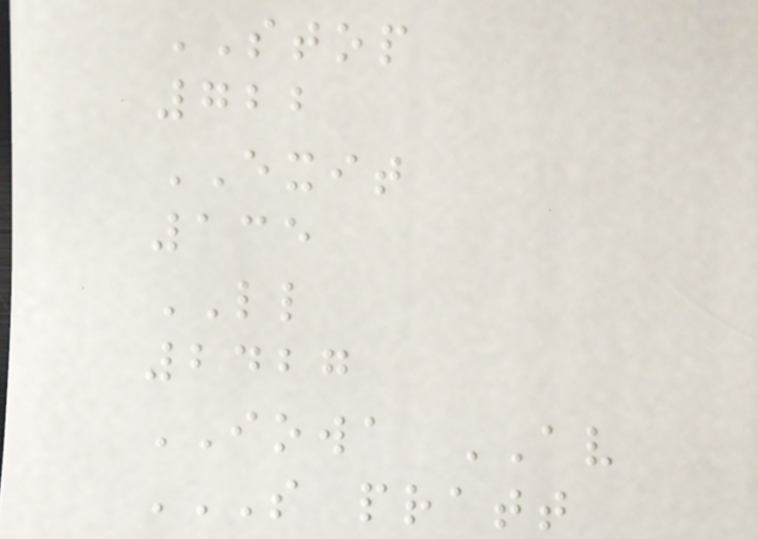STOP
722
EXIT
135
LL
2427
IOWA AV
S PRATT
